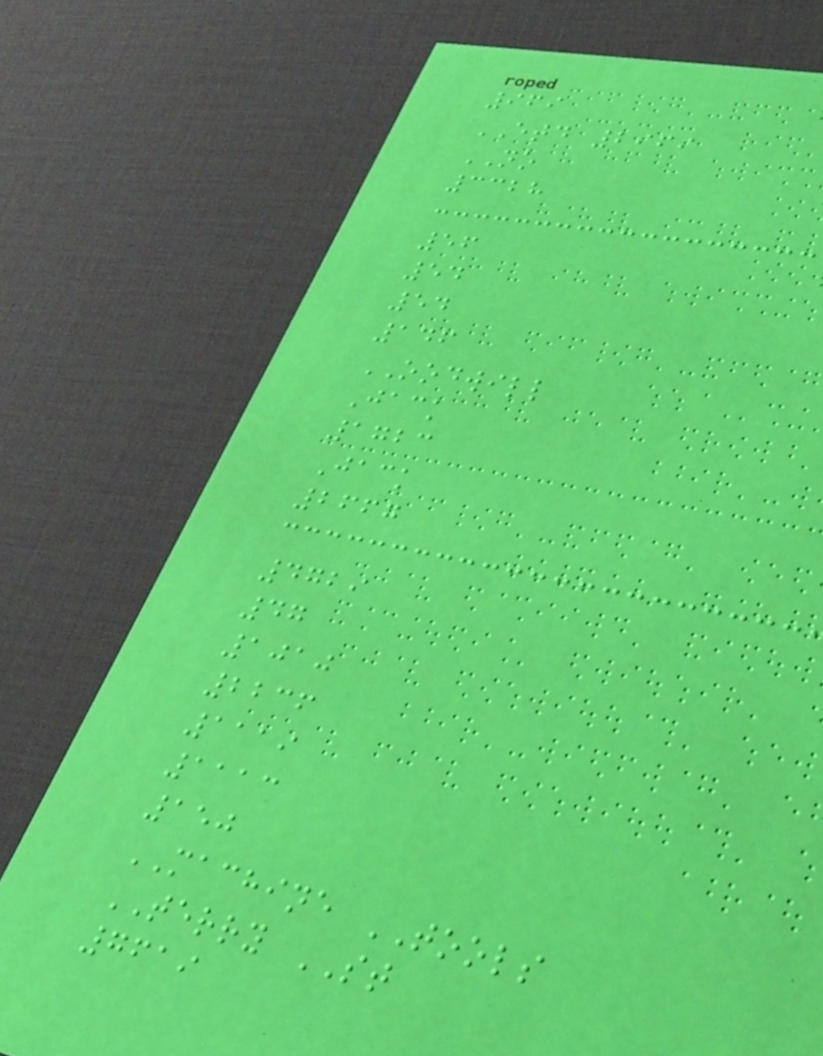969
ETD 2969
NO
3328
56
54
54
146
OODWILL
Jack
1723
Jack
2667
4729
47
1010
2236
1119
1113
150
MACHINE TOOLS
TERRY ST
7619
